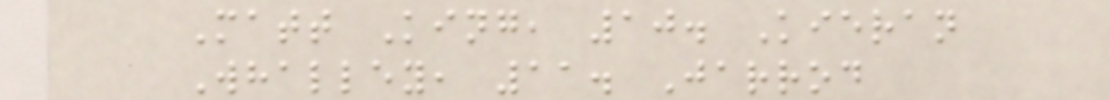Matt King, 10. Kieran
Whalley, 11. Jarrod
